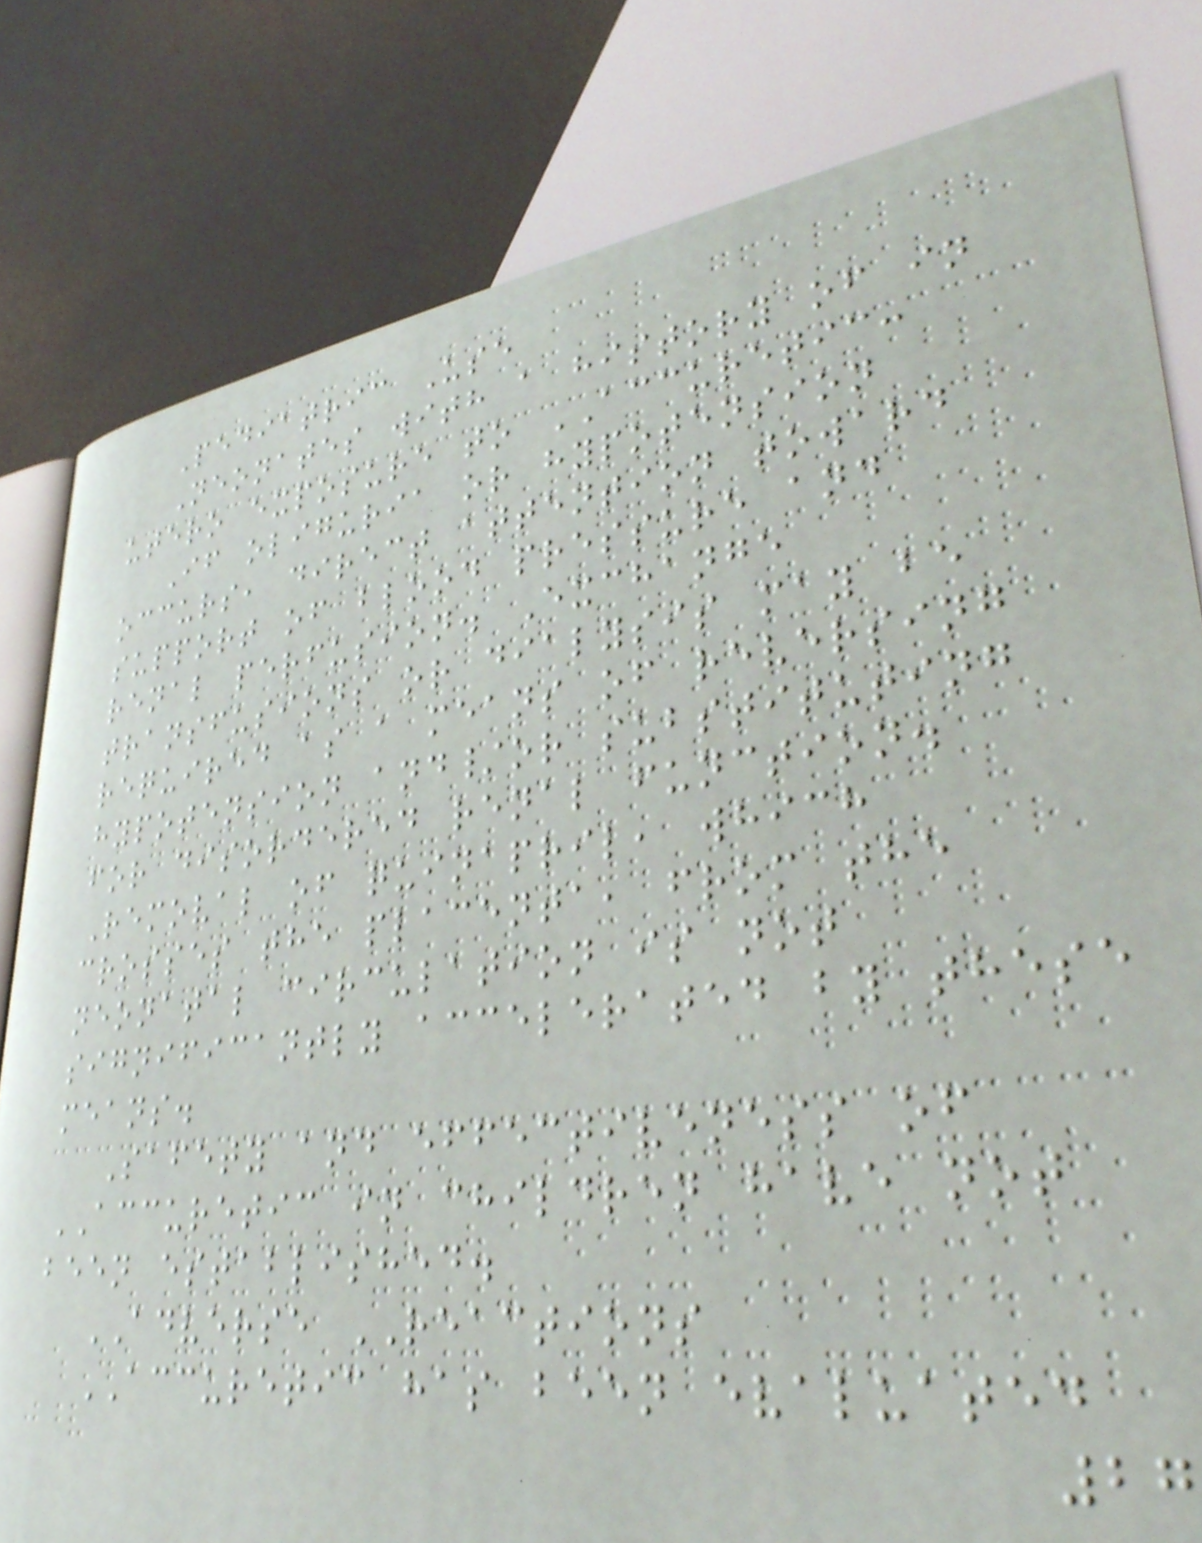Pediatric Use
Neonates with a history of in
utero exposure to ACCURETIC:
If oliguria or hypotension
occurs, direct attention toward
support of blood pressure and
renal perfusion. Exchange
transfusions or dialysis may be
required as a means of reversing
hypotension and/or substituting
for disordered renal function.
Removal of quinapril, which
crosses the placenta, from the
neonatal circulation is not
significantly accelerated by these
means.
Safety and effectiveness of
ACCURETIC in children have not
been established.
ADVERSE REACTIONS
ACCURETIC has been evaluated
27
